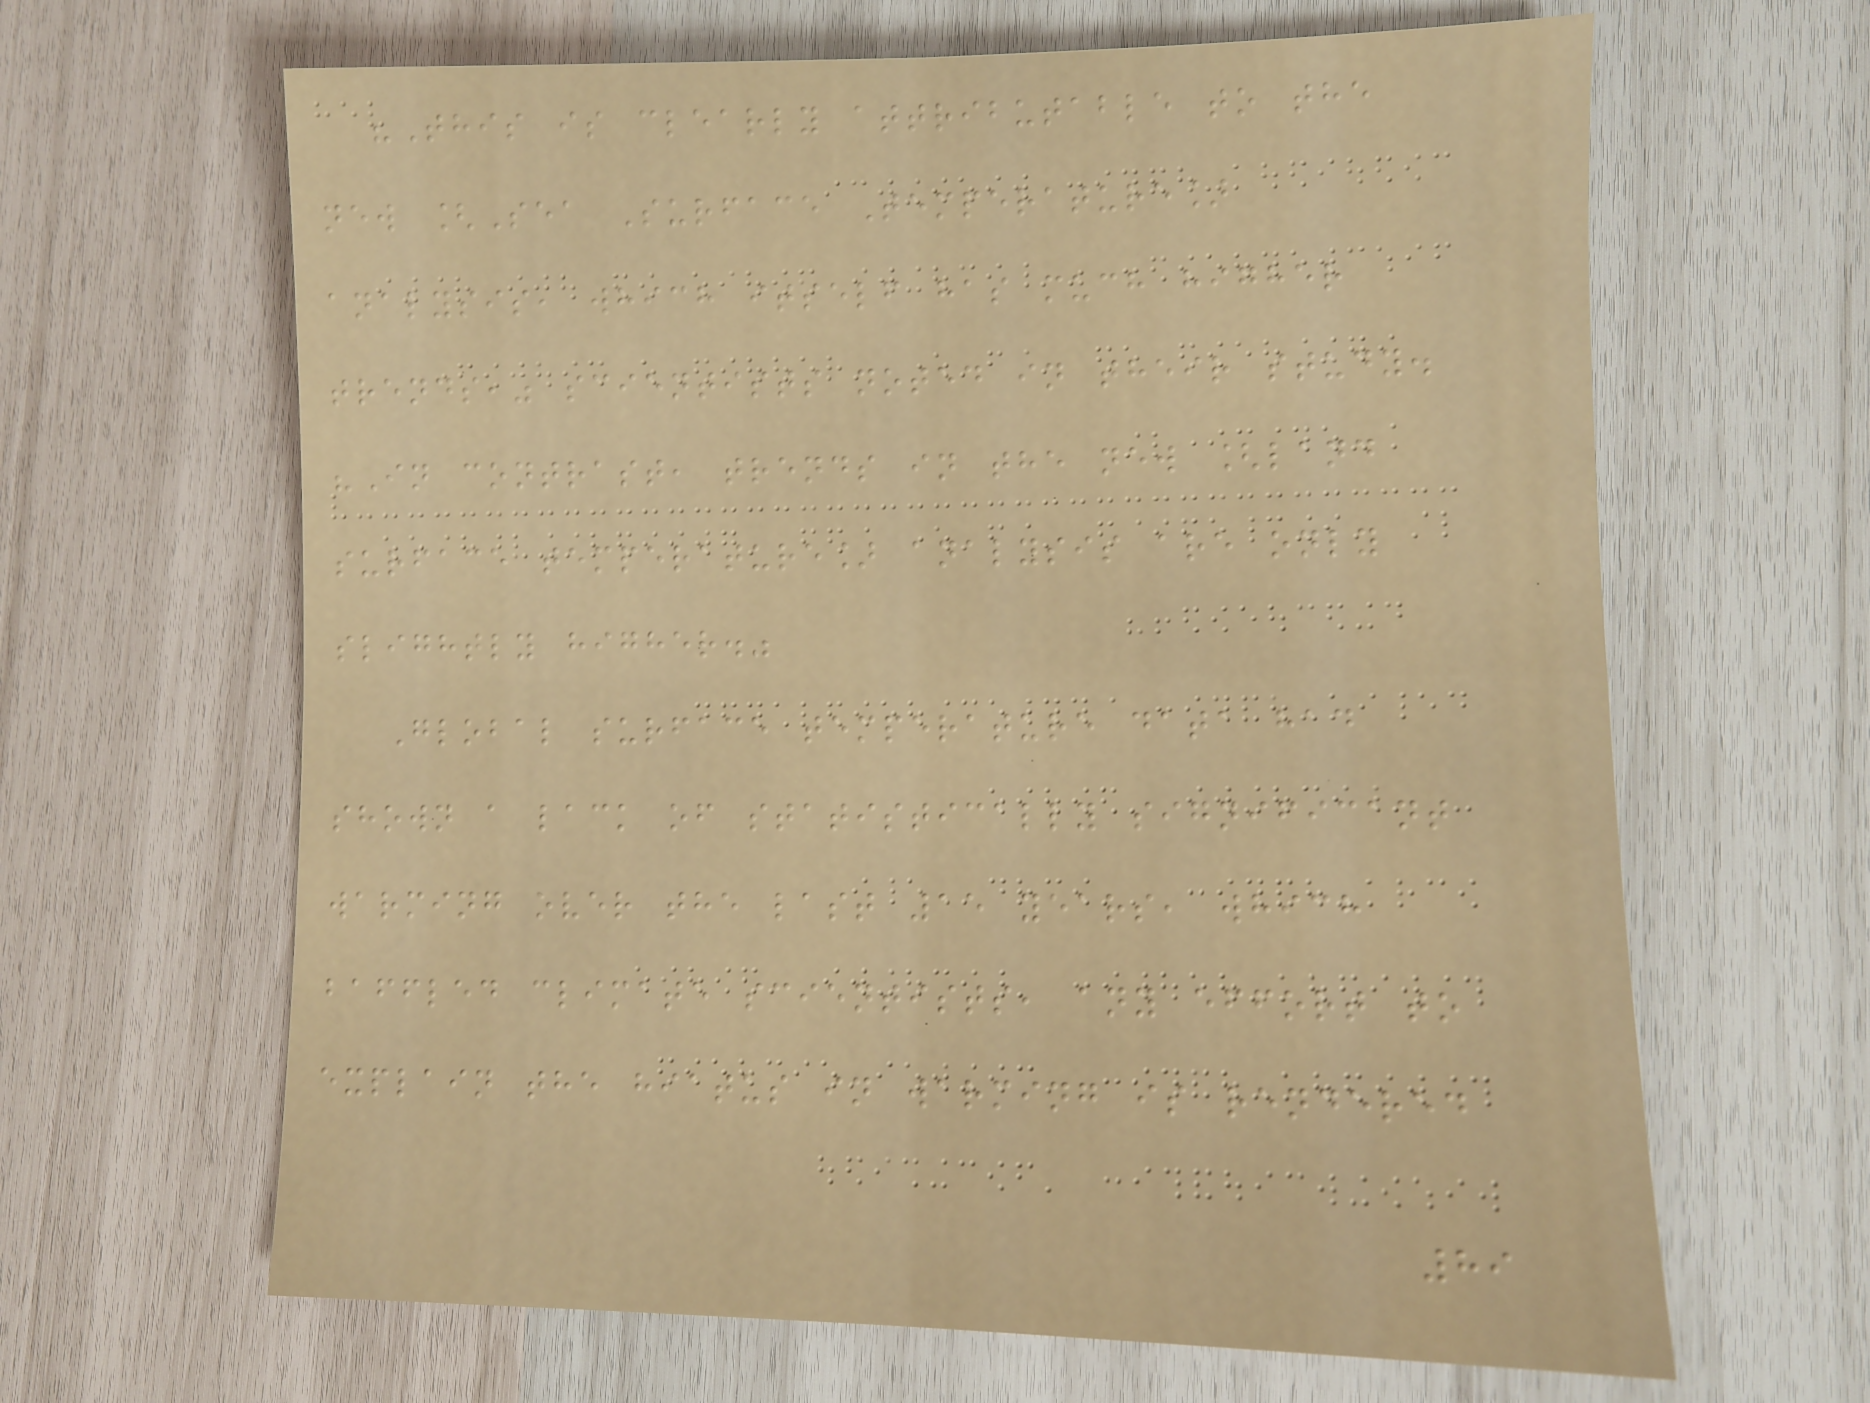"This is clearly attributable to the
new [Sea Surface Temperature]
analysis, which itself has much higher
trends," scientists noted in their study.
"In contrast, trends in the new [land
surface temperature] analysis are only
slightly higher."
Global surface temperature data had
shown a lack of statistically significant
warming over the last 15 years, which
baffled climate scientists, any effort to
explain the hiatus in warming is rendered
89
